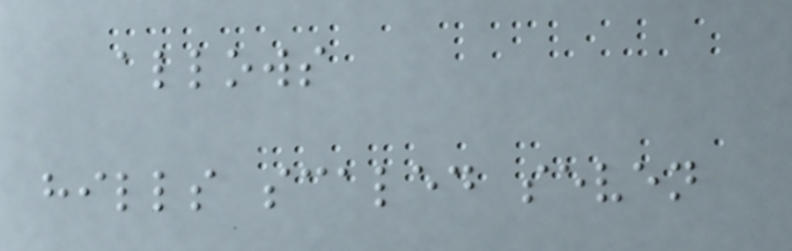allows
hills scaled seven
